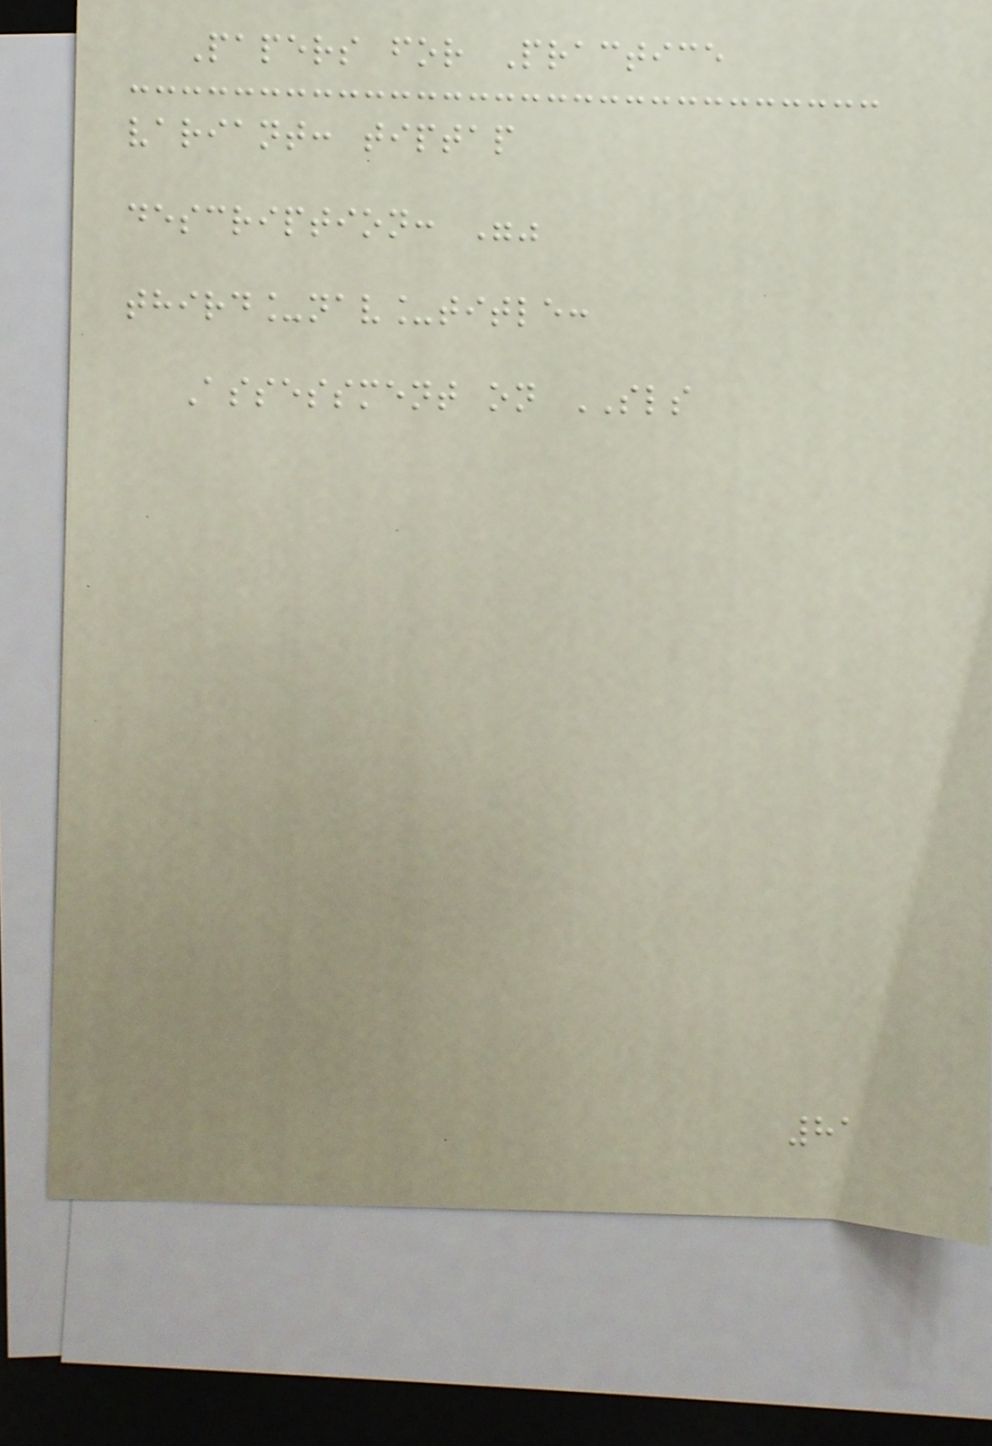Papers for Practice
variant: tiptap
description: ""
third_nav_title:
Assessment on SLS
81
